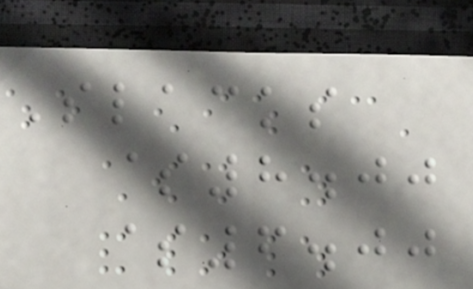Slacks
$8.00
$6.00
